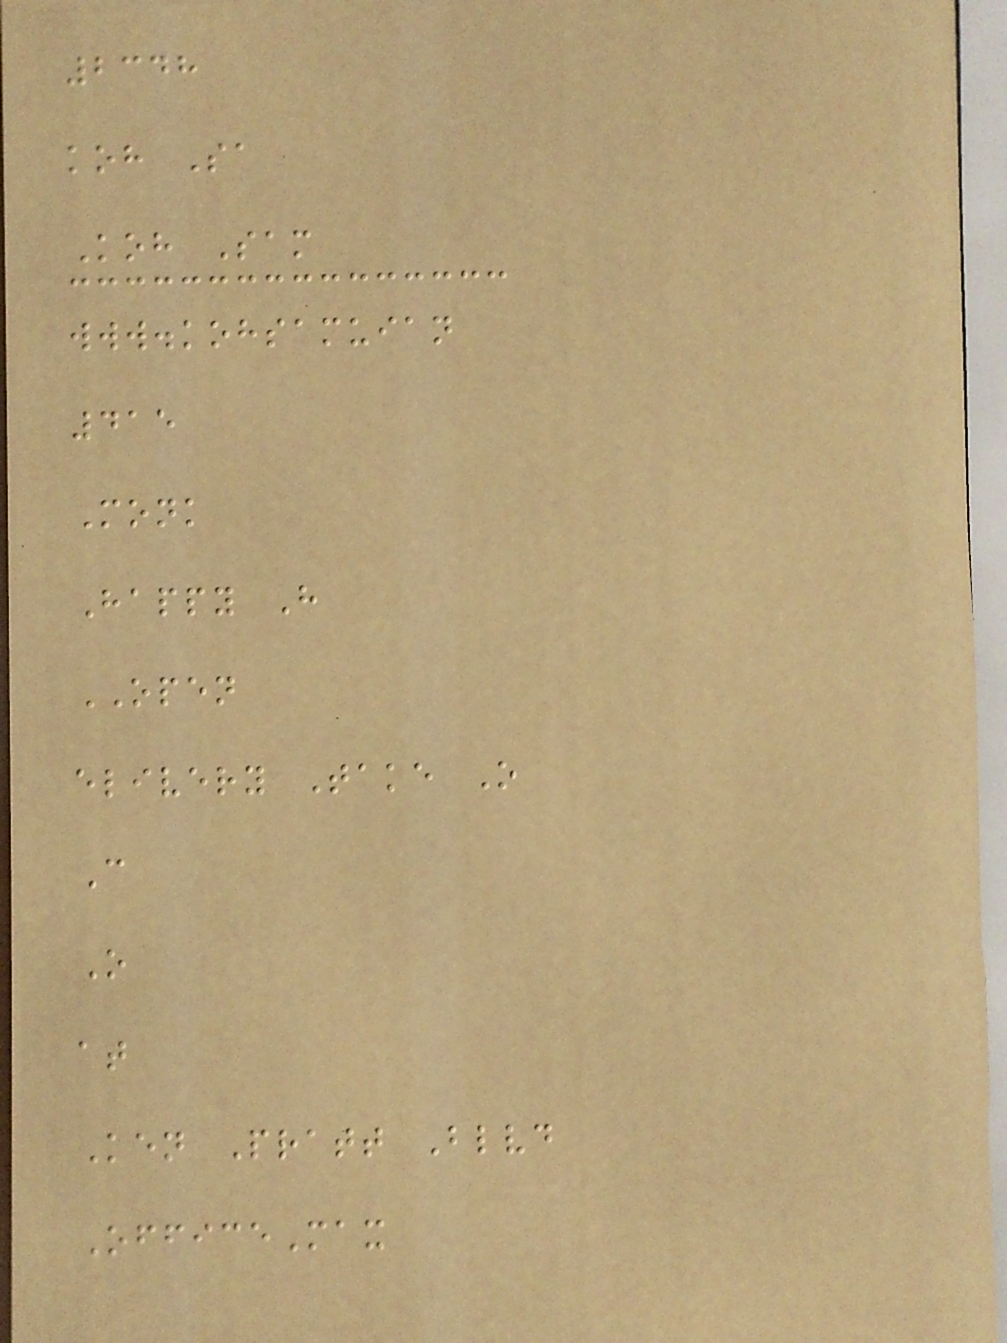2348
koh Sa
Koh Sam
www.kohsamuian
415
Monk
Happy H
OPEN
elivery Take O
C
O
at
Ken Pratt Blvd
OfficeMax
